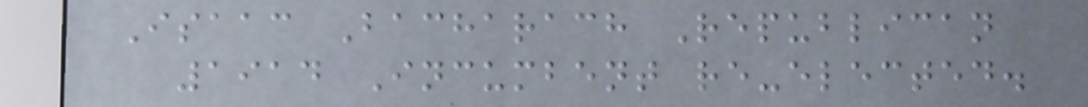Isaac Bacharach Republican
1914 Incumbent re-elected.
